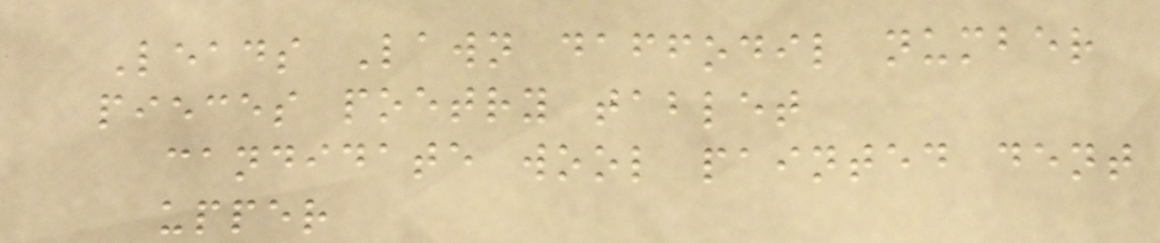Leads Lawn daffodil number
pieces poetry tablet
candidate wool painted dent
upper
